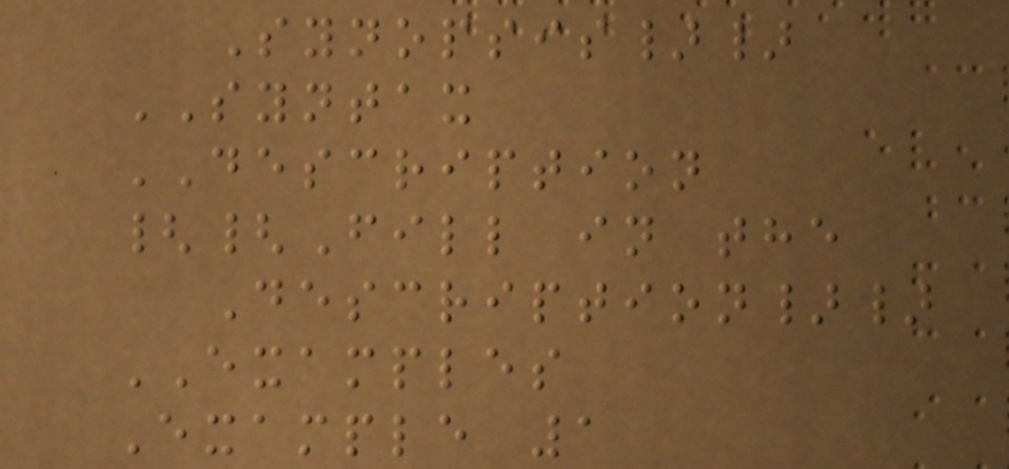Synopsis}}
SYNTAX
DESCRIPTION
{{Fill in the
Description}}
EXAMPLES
Example 1
